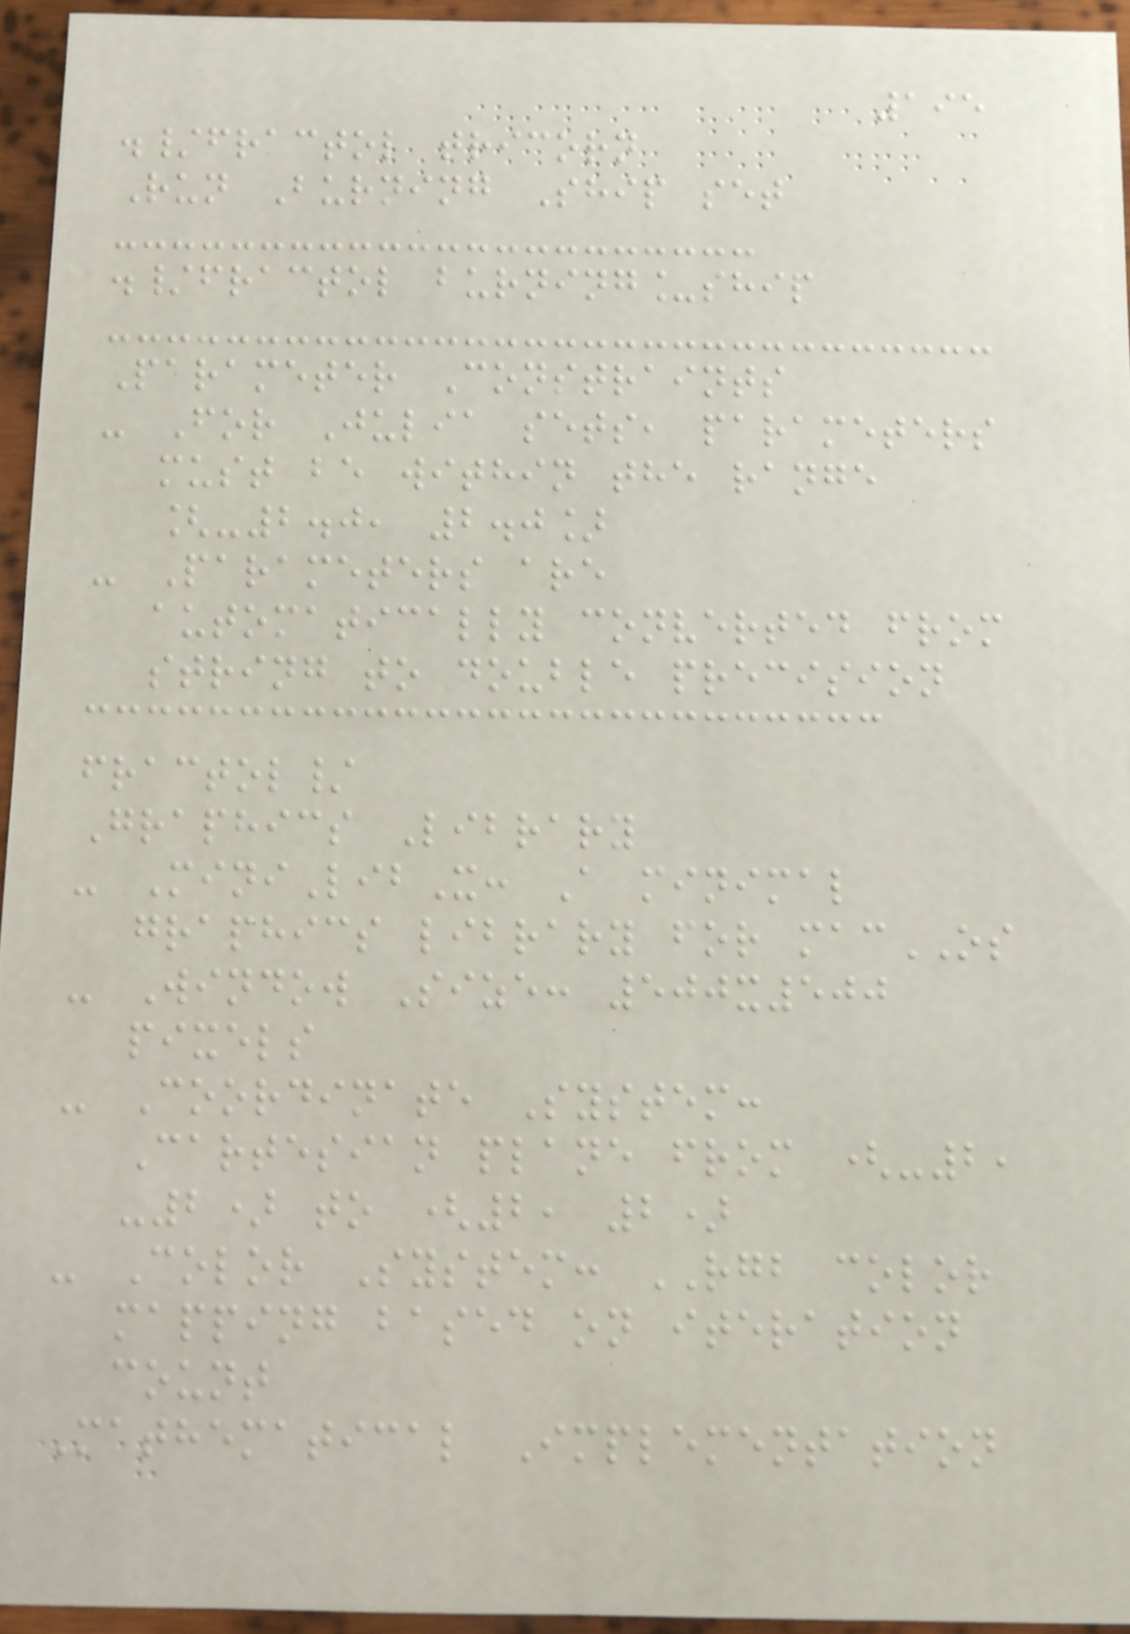195
./fractol tricorn
Run Burning Ship set
./fractol burning_ship
Parameter Constraints
- For Julia sets, parameters
must be within the range
[-2.0, 2.0]
- Parameters are
automatically converted from
string to double precision
fractol/
Graphics Library
- MiniLibX: A minimal
graphics library for macOS
- Window Size: 500x500
pixels
- Coordinate System:
Cartesian plane from (-2,
-2) to (2, 2)
- Color System: RGB color
mapping based on iteration
count
Mathematical Implementation
